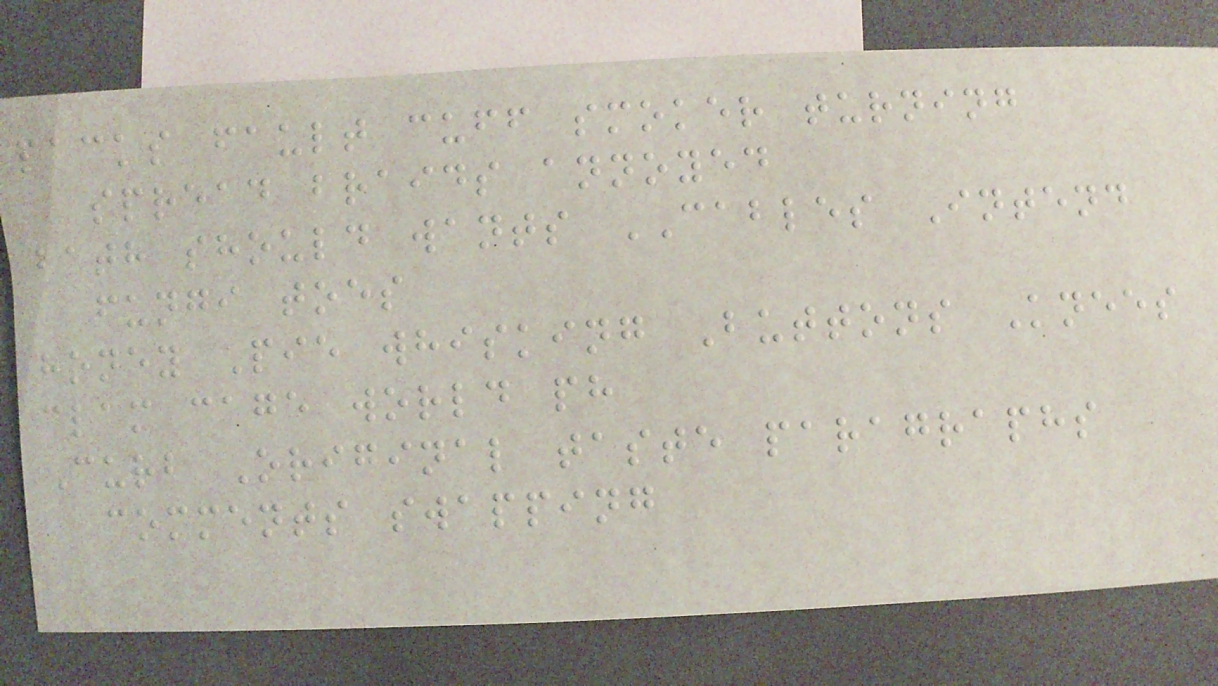packs fault cuff smoker turning
spread braids annoyed
bath should wants CABLES Intend
fungi toes
honey Pie whisking Buttons Knees
clam cage world ph
Curb Original taste paragraphs
comments swapping
